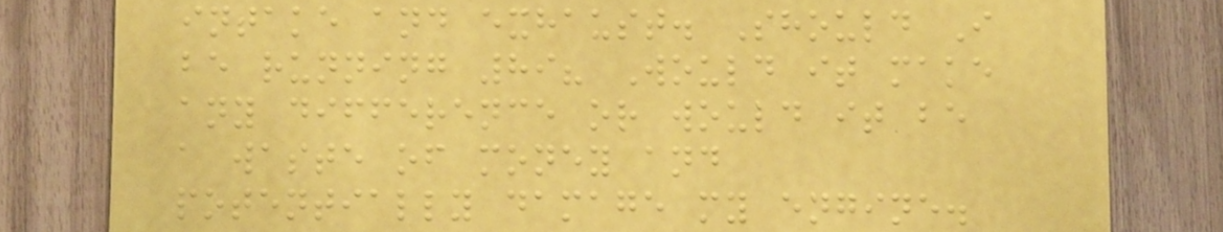intake and exhaust. Should I
be running 89? Would it make
any difference or would it be
a waste of money and
potentially damage my engine.
